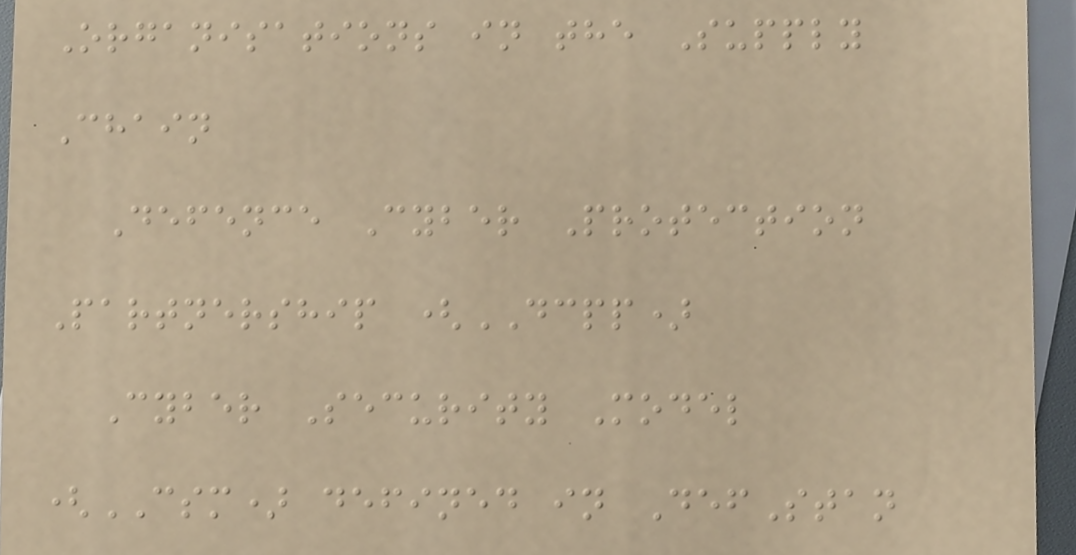Organisations in the Supply
Chain
Defence Cyber Protection
Partnership (DCPP)
Cyber Security Model
(CSM) defined in DefStan
